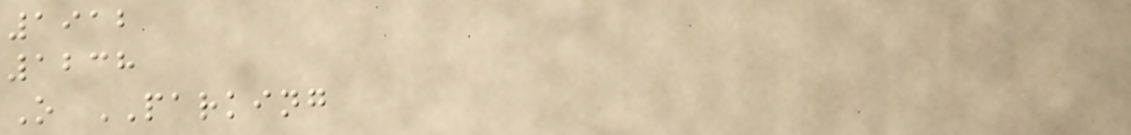1912
1238
O PARKING
